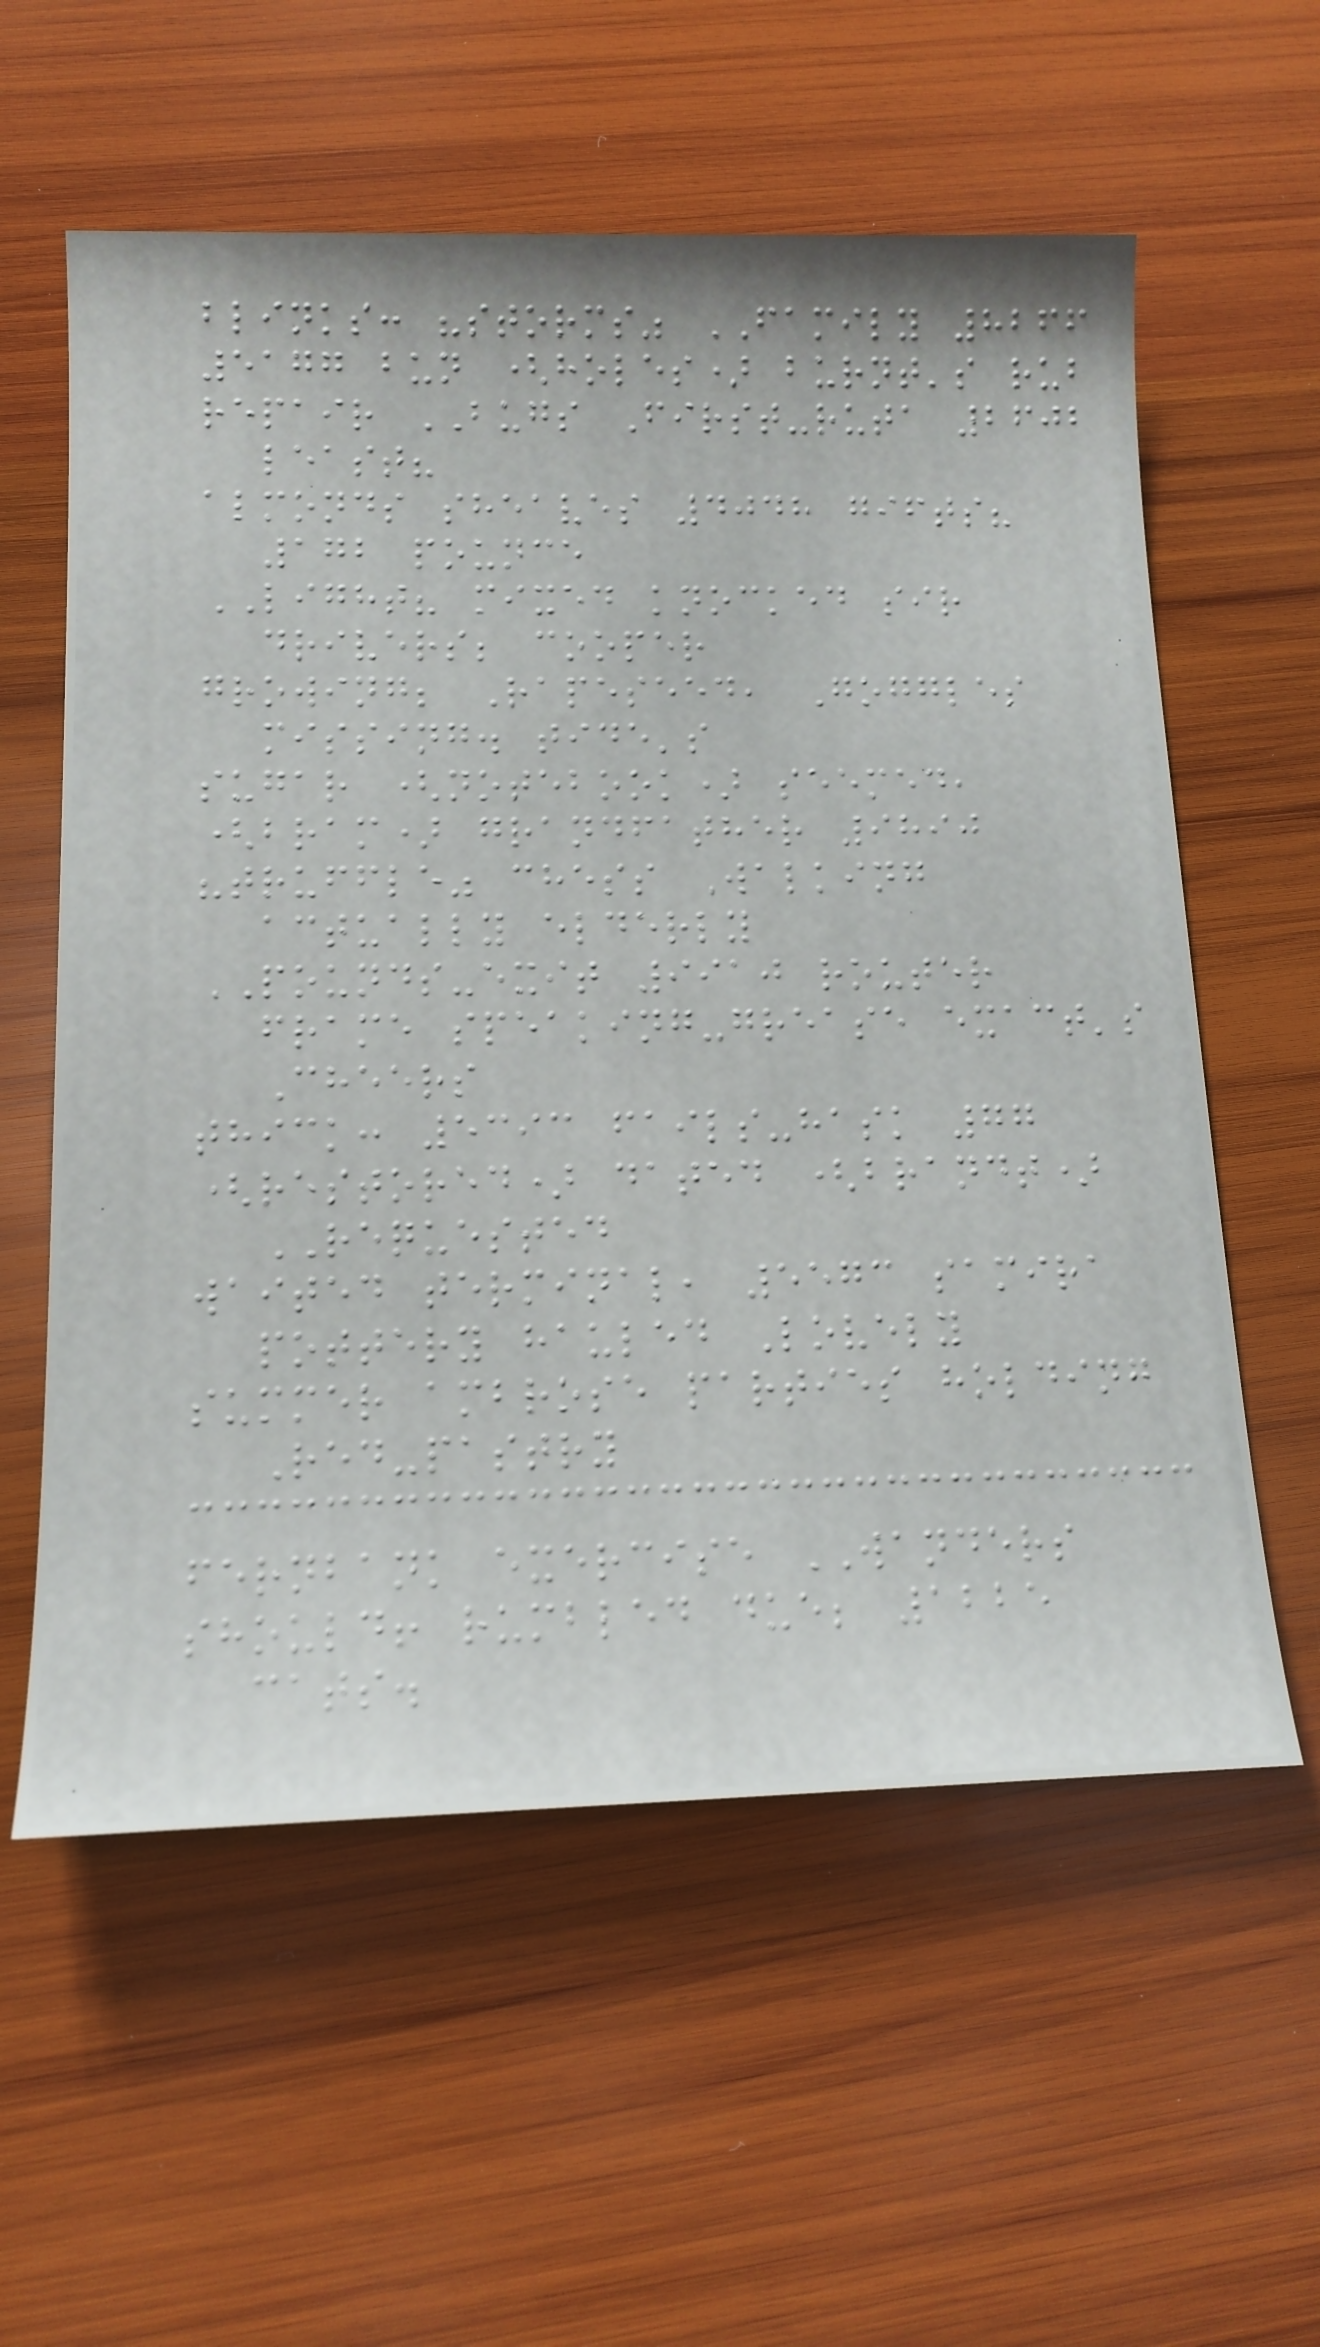blinks: "storms" FAMILY 8266
5177 bun (holes) burnt's rub
repair BUGS First-ruta 2602
least?
almonds sheaves 4048 gifts?
172 pounce
LIGHT? mixed knocked sir
drivers; cooper
growing; Rapeseed, Goggles
missing. tide's
sugar (notebook) seemed,
(bram) grandfather 9890
"truffle" chess Walking
actually elderly
POUNDS-exit 9910 router
frame speaking-grease exact's
Cheers
thick: 5393 fails-hask 77
(restored) dated (brandt)
REQUESTED
waited terminal, 5573 samira
pottery hauled Lovely
summer ambrose parties holding
Red-pastry
fernbank exercise WANDERS
should! rumbled due; 1225
cats.
